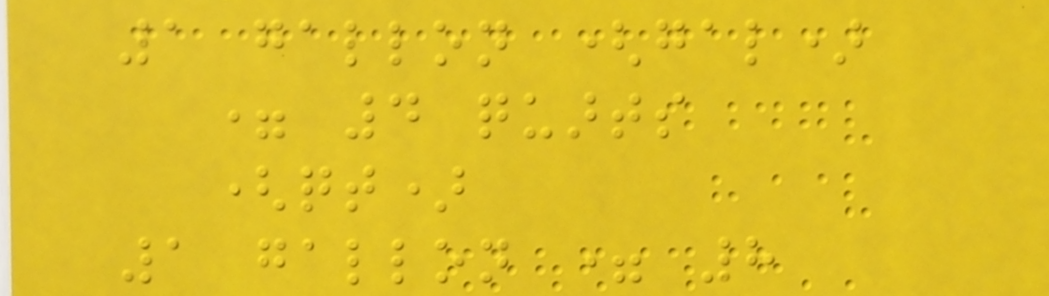1 gallon (gal)
= 4 quarts
(qt)
1 gallon = 8
